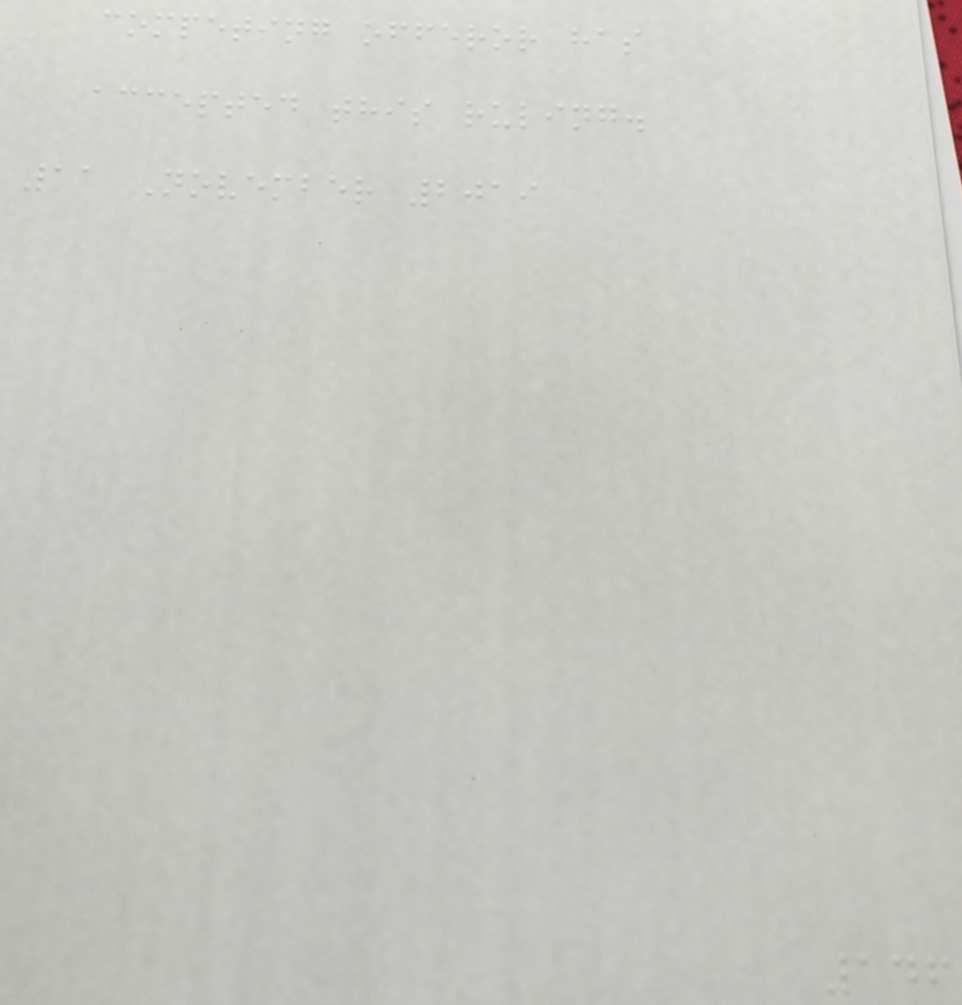competing offeror has
accepted this ruling.
11 November 2019
146
